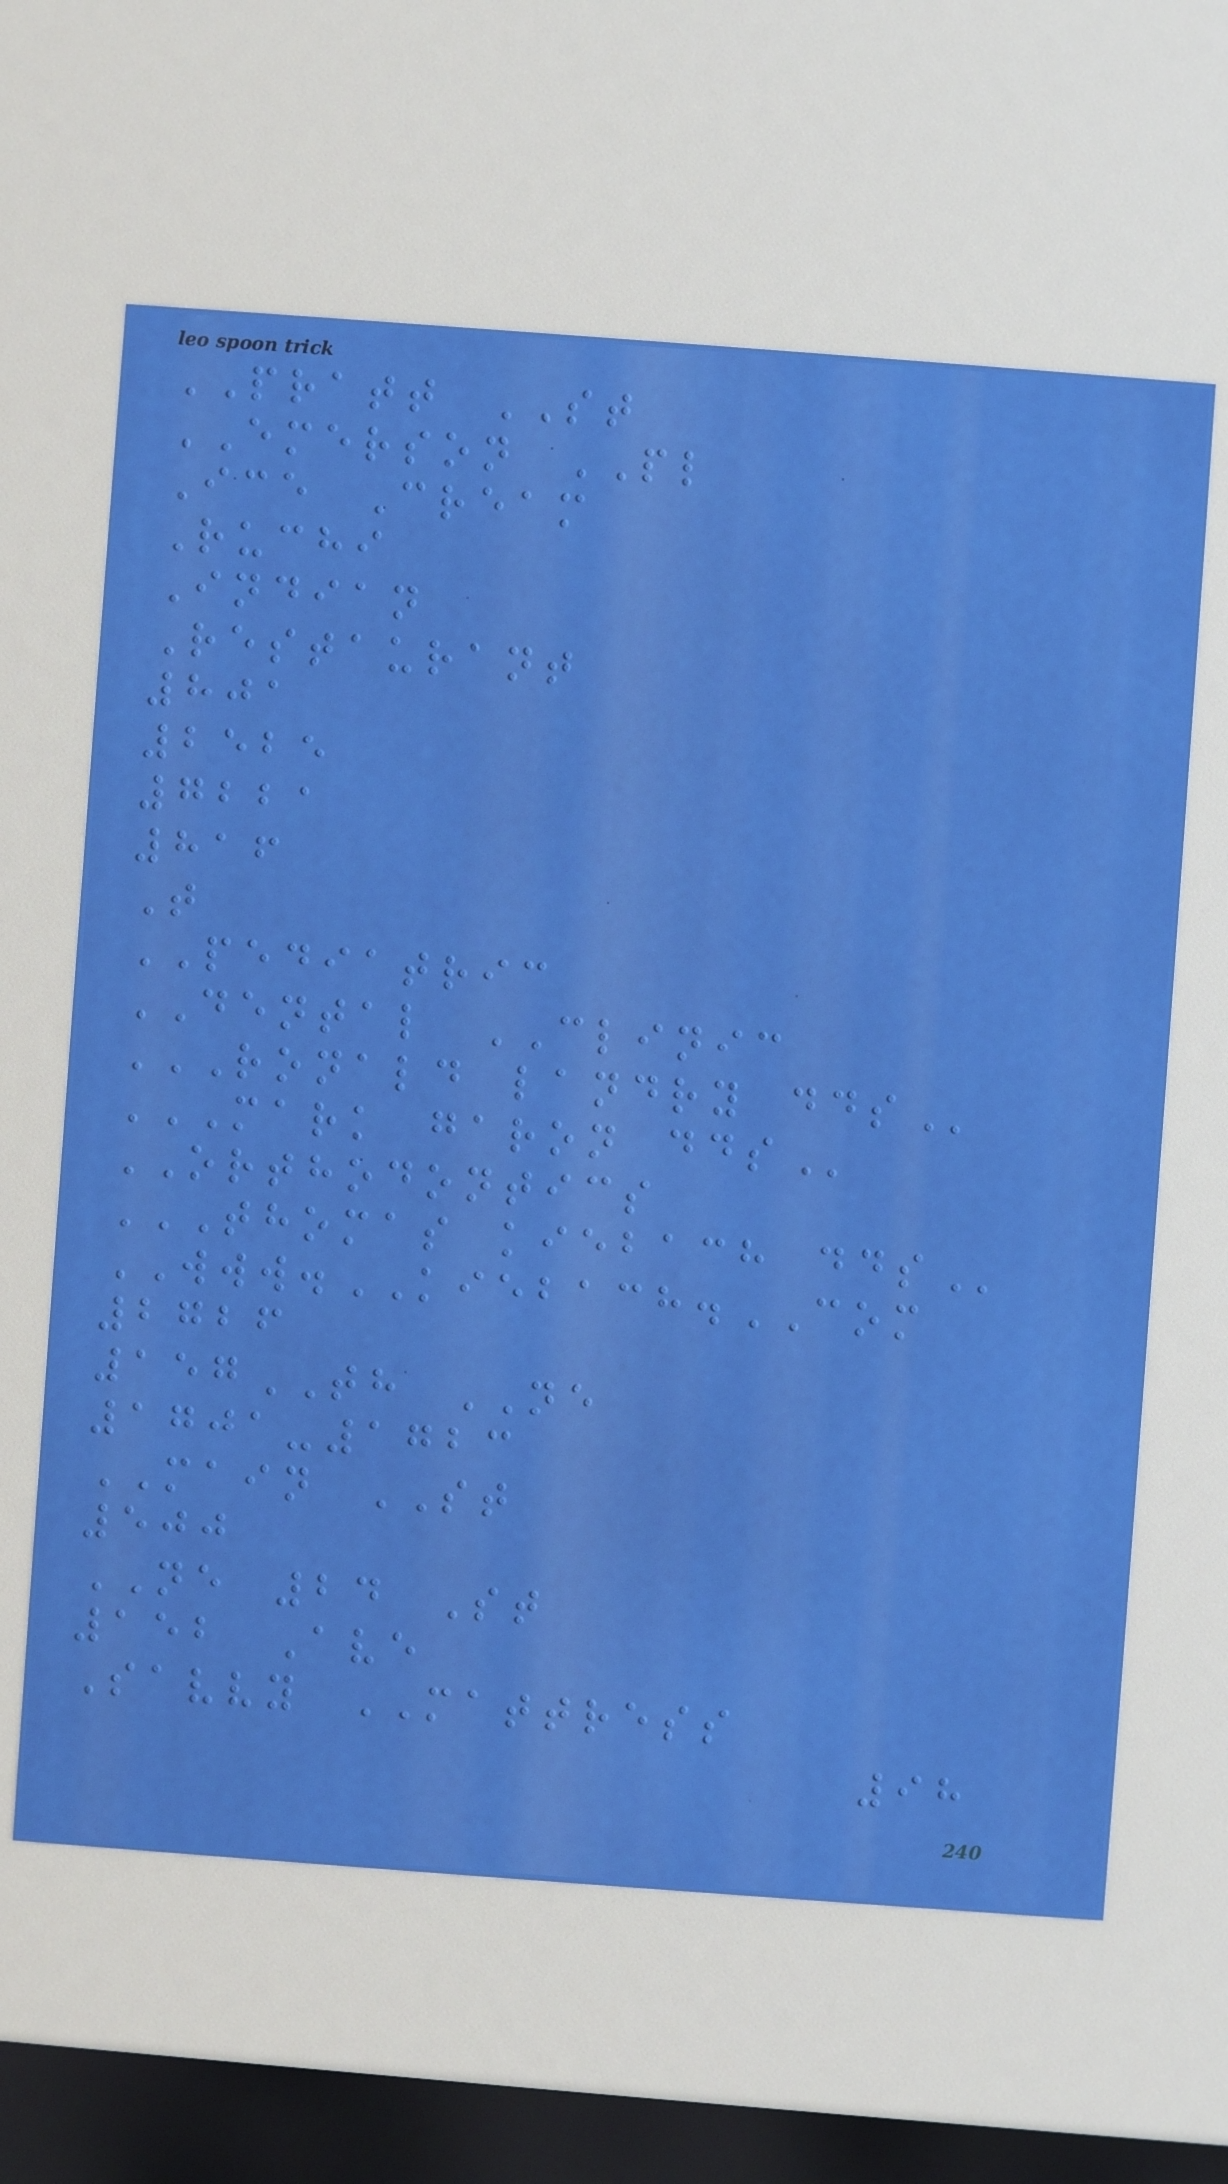PRATT ST
EMERSON PL
Ice Cream
Ruchi
Indian
Restaurant
801
2525
7221
816
T
PEDIATRIC
DENTAL CLINIC
RONALD LANDRY DDS
MARK GARON DDS
ORTHODONTICS
THOMAS KIEBACH DDS
WWW.KIEBACH.COM
2726
157TH NE
1701-1723
MAIN ST
500
NE 24 St
152 Ave
Savvy MATTRESS
98
